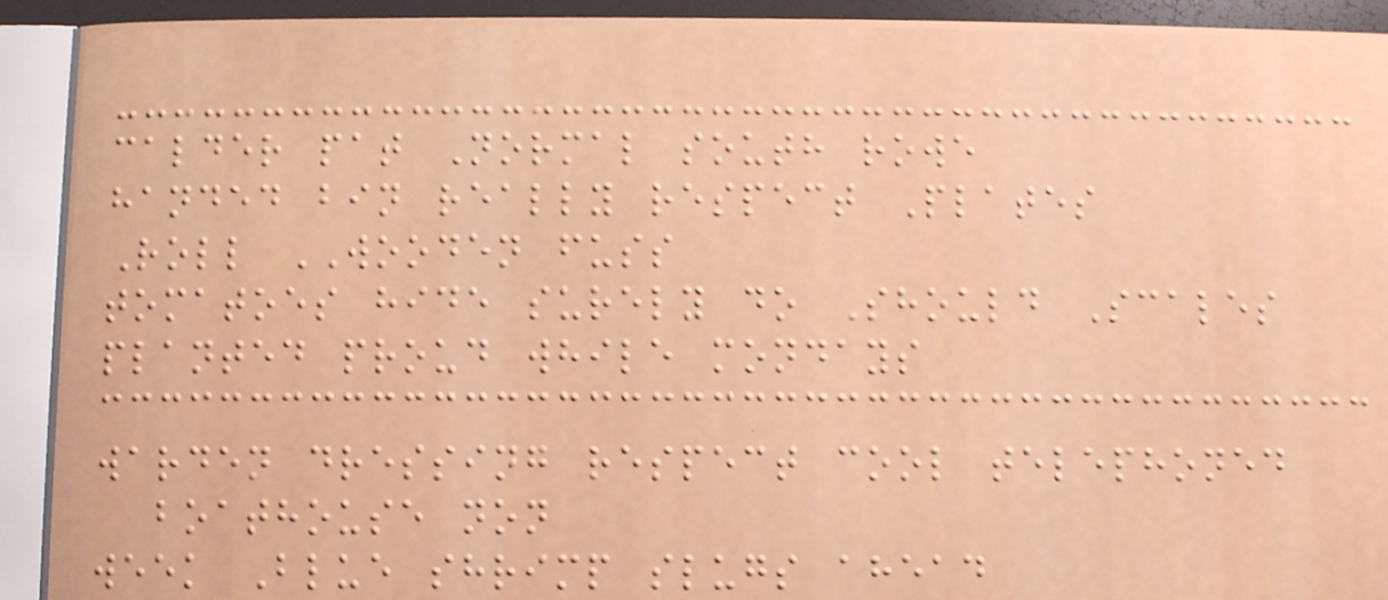calder pat Normal south rowe
handed bin really respect Plates
Roll WOODEN fuss
tomatoes hide surely do Should Scales
planted proud while mondays
warden dressing respect cool telephoned
boathouse non
week Blue shrimp slugs ahead
